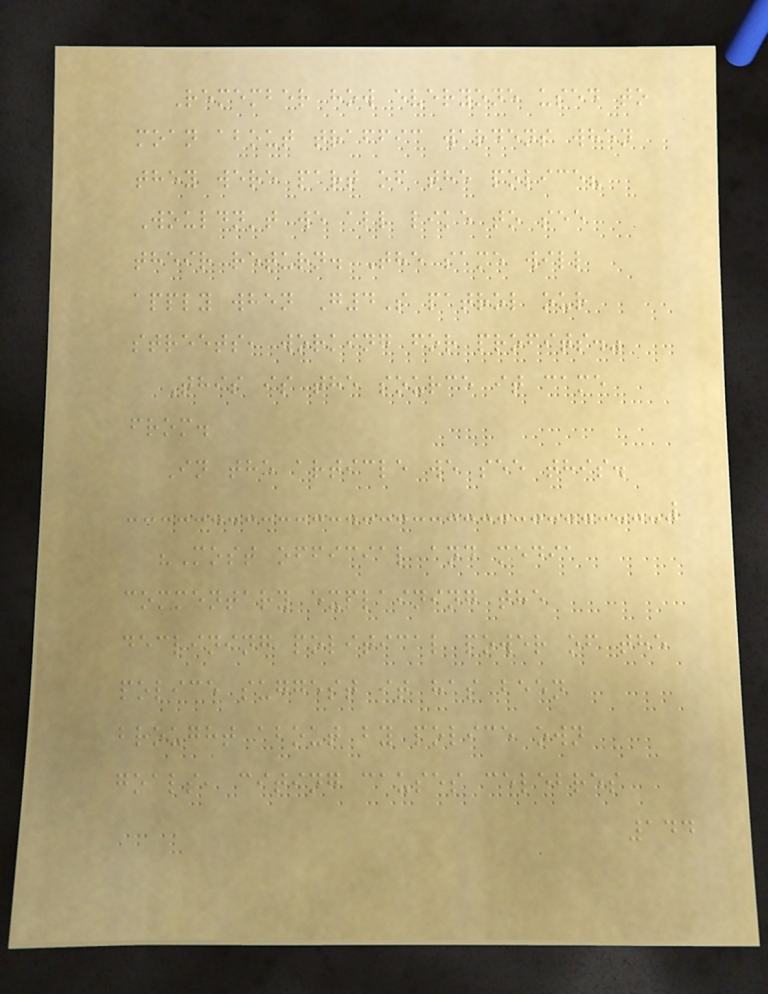Remember how everyone used to
moan about traffic wardens when
they were part of the police?
Wouldn't we all like to see
their return. The same will
apply when G4S patrol our
streets, working for profits."
This is the source it came
from.
In the article we see this.
"Most official and media
commentary explaining the
declining political power of the
police suggest it has been
brought about by police own
goals, citing causes celebres
144
